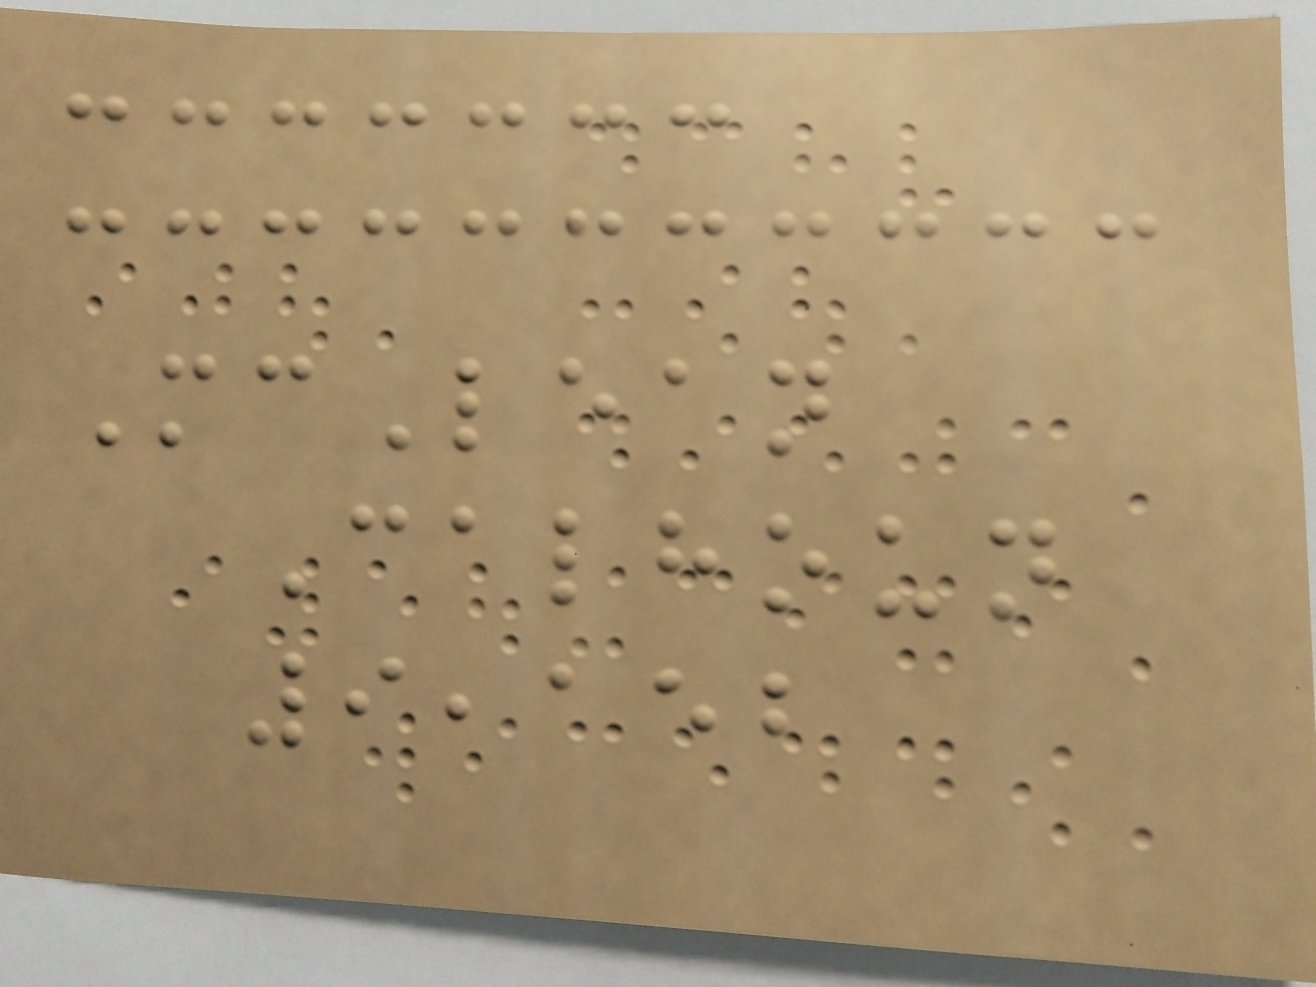McLean
Calhoun
9,152
